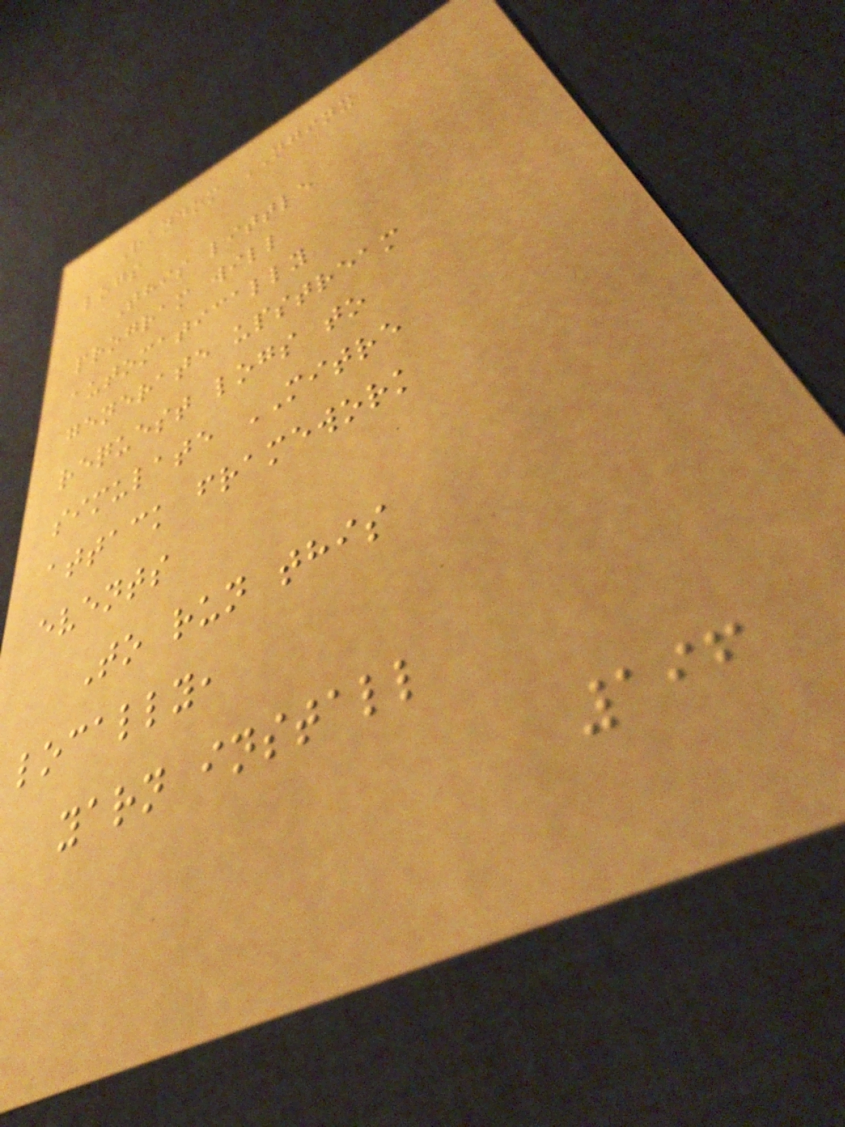Random NGINX
logs
This little
program will
automatically
generate upstream
request logs to
simulate MITRE
attack framework
events
To run this
locally,
yarn install
196
